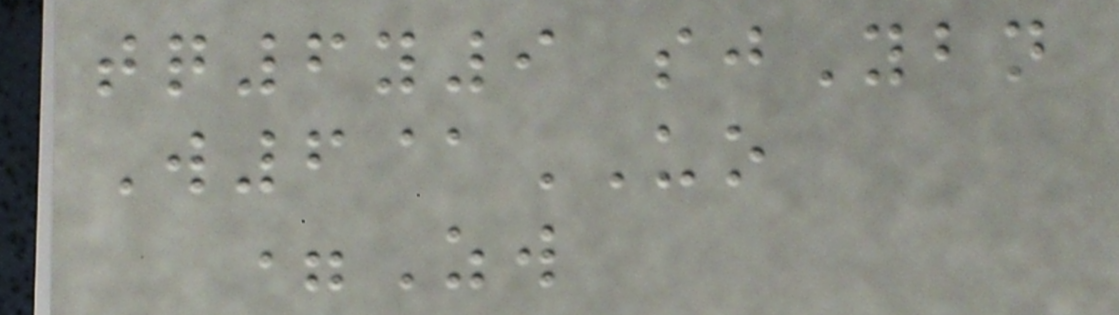tq6y9 sjYbn
W6@UO
=Zw
